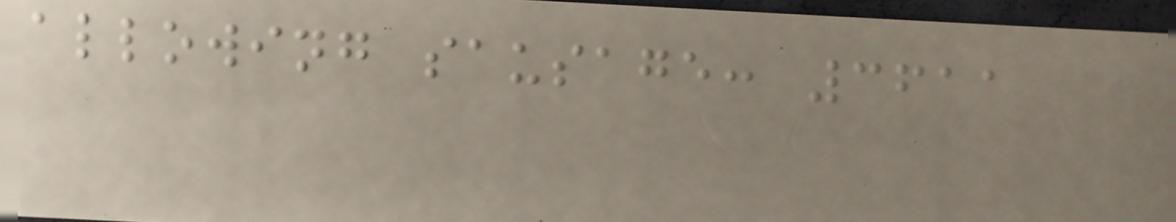allowing sausage: 3611
